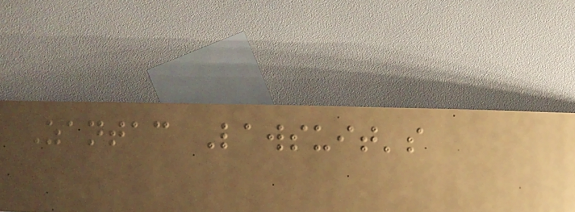Zantac Lawsuit's
